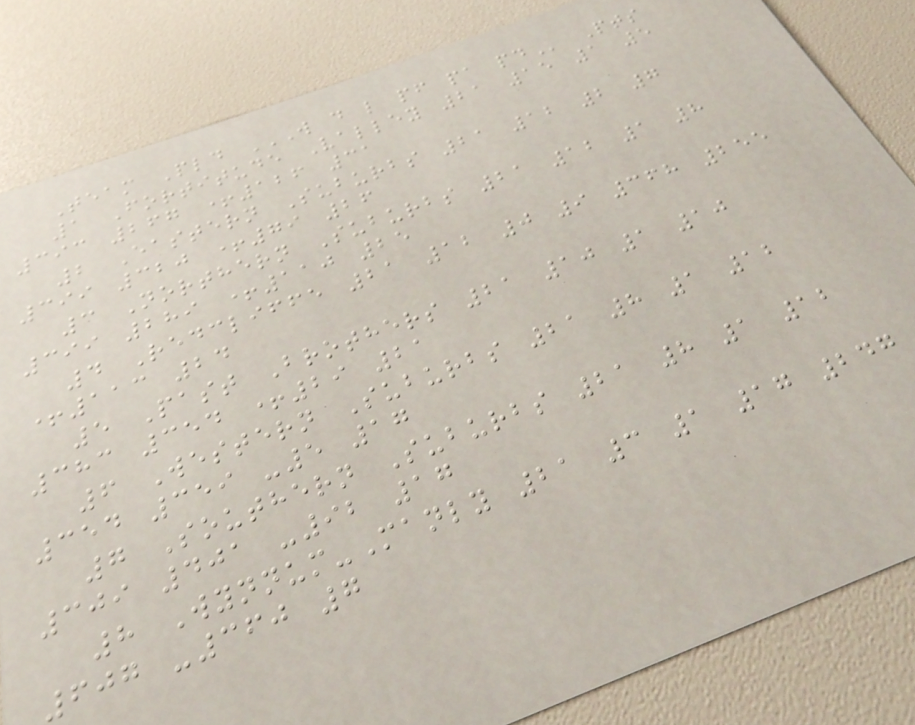Team Pld W D L PF PA PD Pts
1 Fortitude Valley 21 15 1 5
393 267 +126 31
2 Eastern Suburbs 21 12 2 7
399 320 +79 26
3 Northern Suburbs 21 12 1 8
399 289 +110 25
4 Redcliffe 21 12 0 9 368 255
+113 24
5 Past Brothers 21 10 1 10
383 354 +29 21
6 Western Suburbs 21 8 1 12
354 359 -5 17
7 Southern Suburbs 21 8 1 12
309 401 -92 17
8 Wynnum-Manly 21 3 1 17 247
607 -360 7
